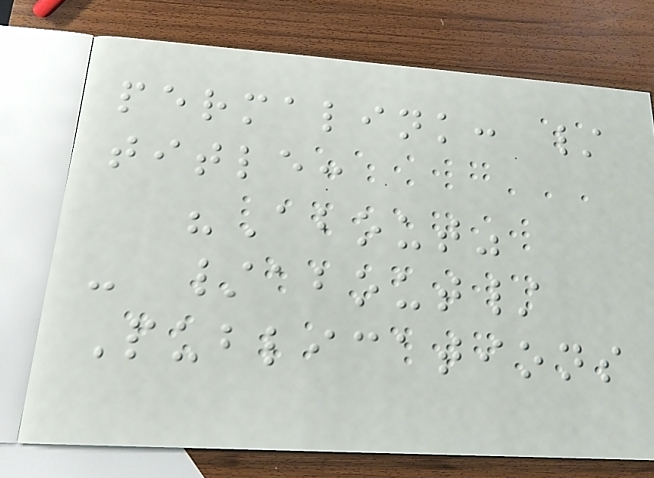permalink: /
title:
"About"
- /about/
Publications
